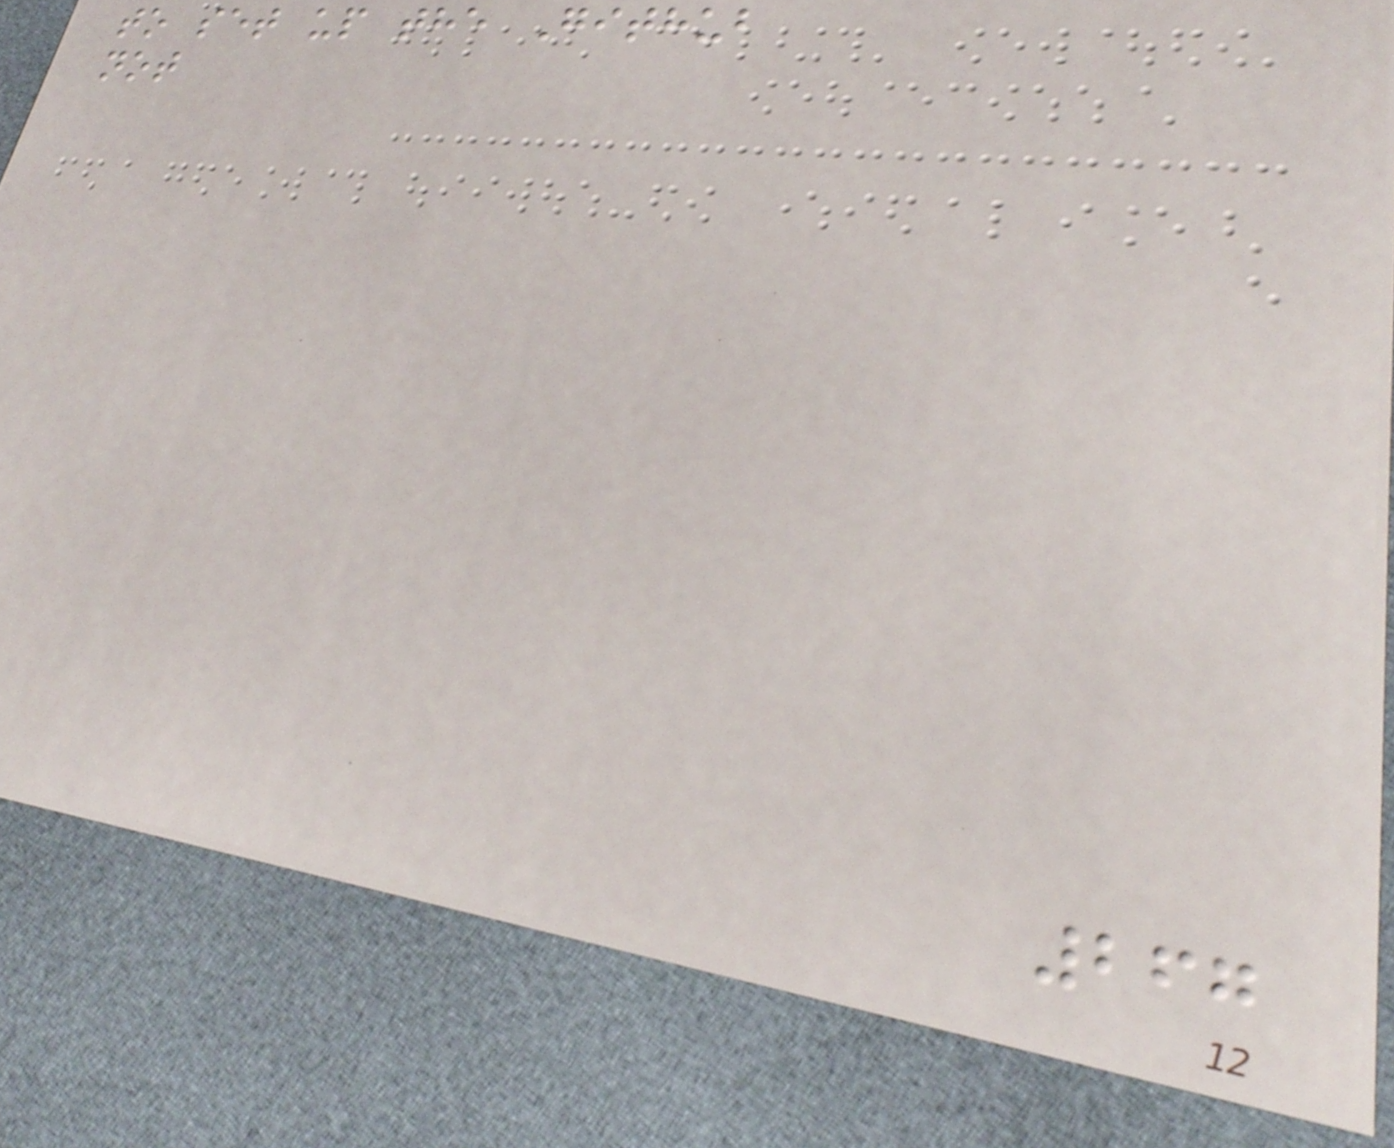to set up the Github
not
267
